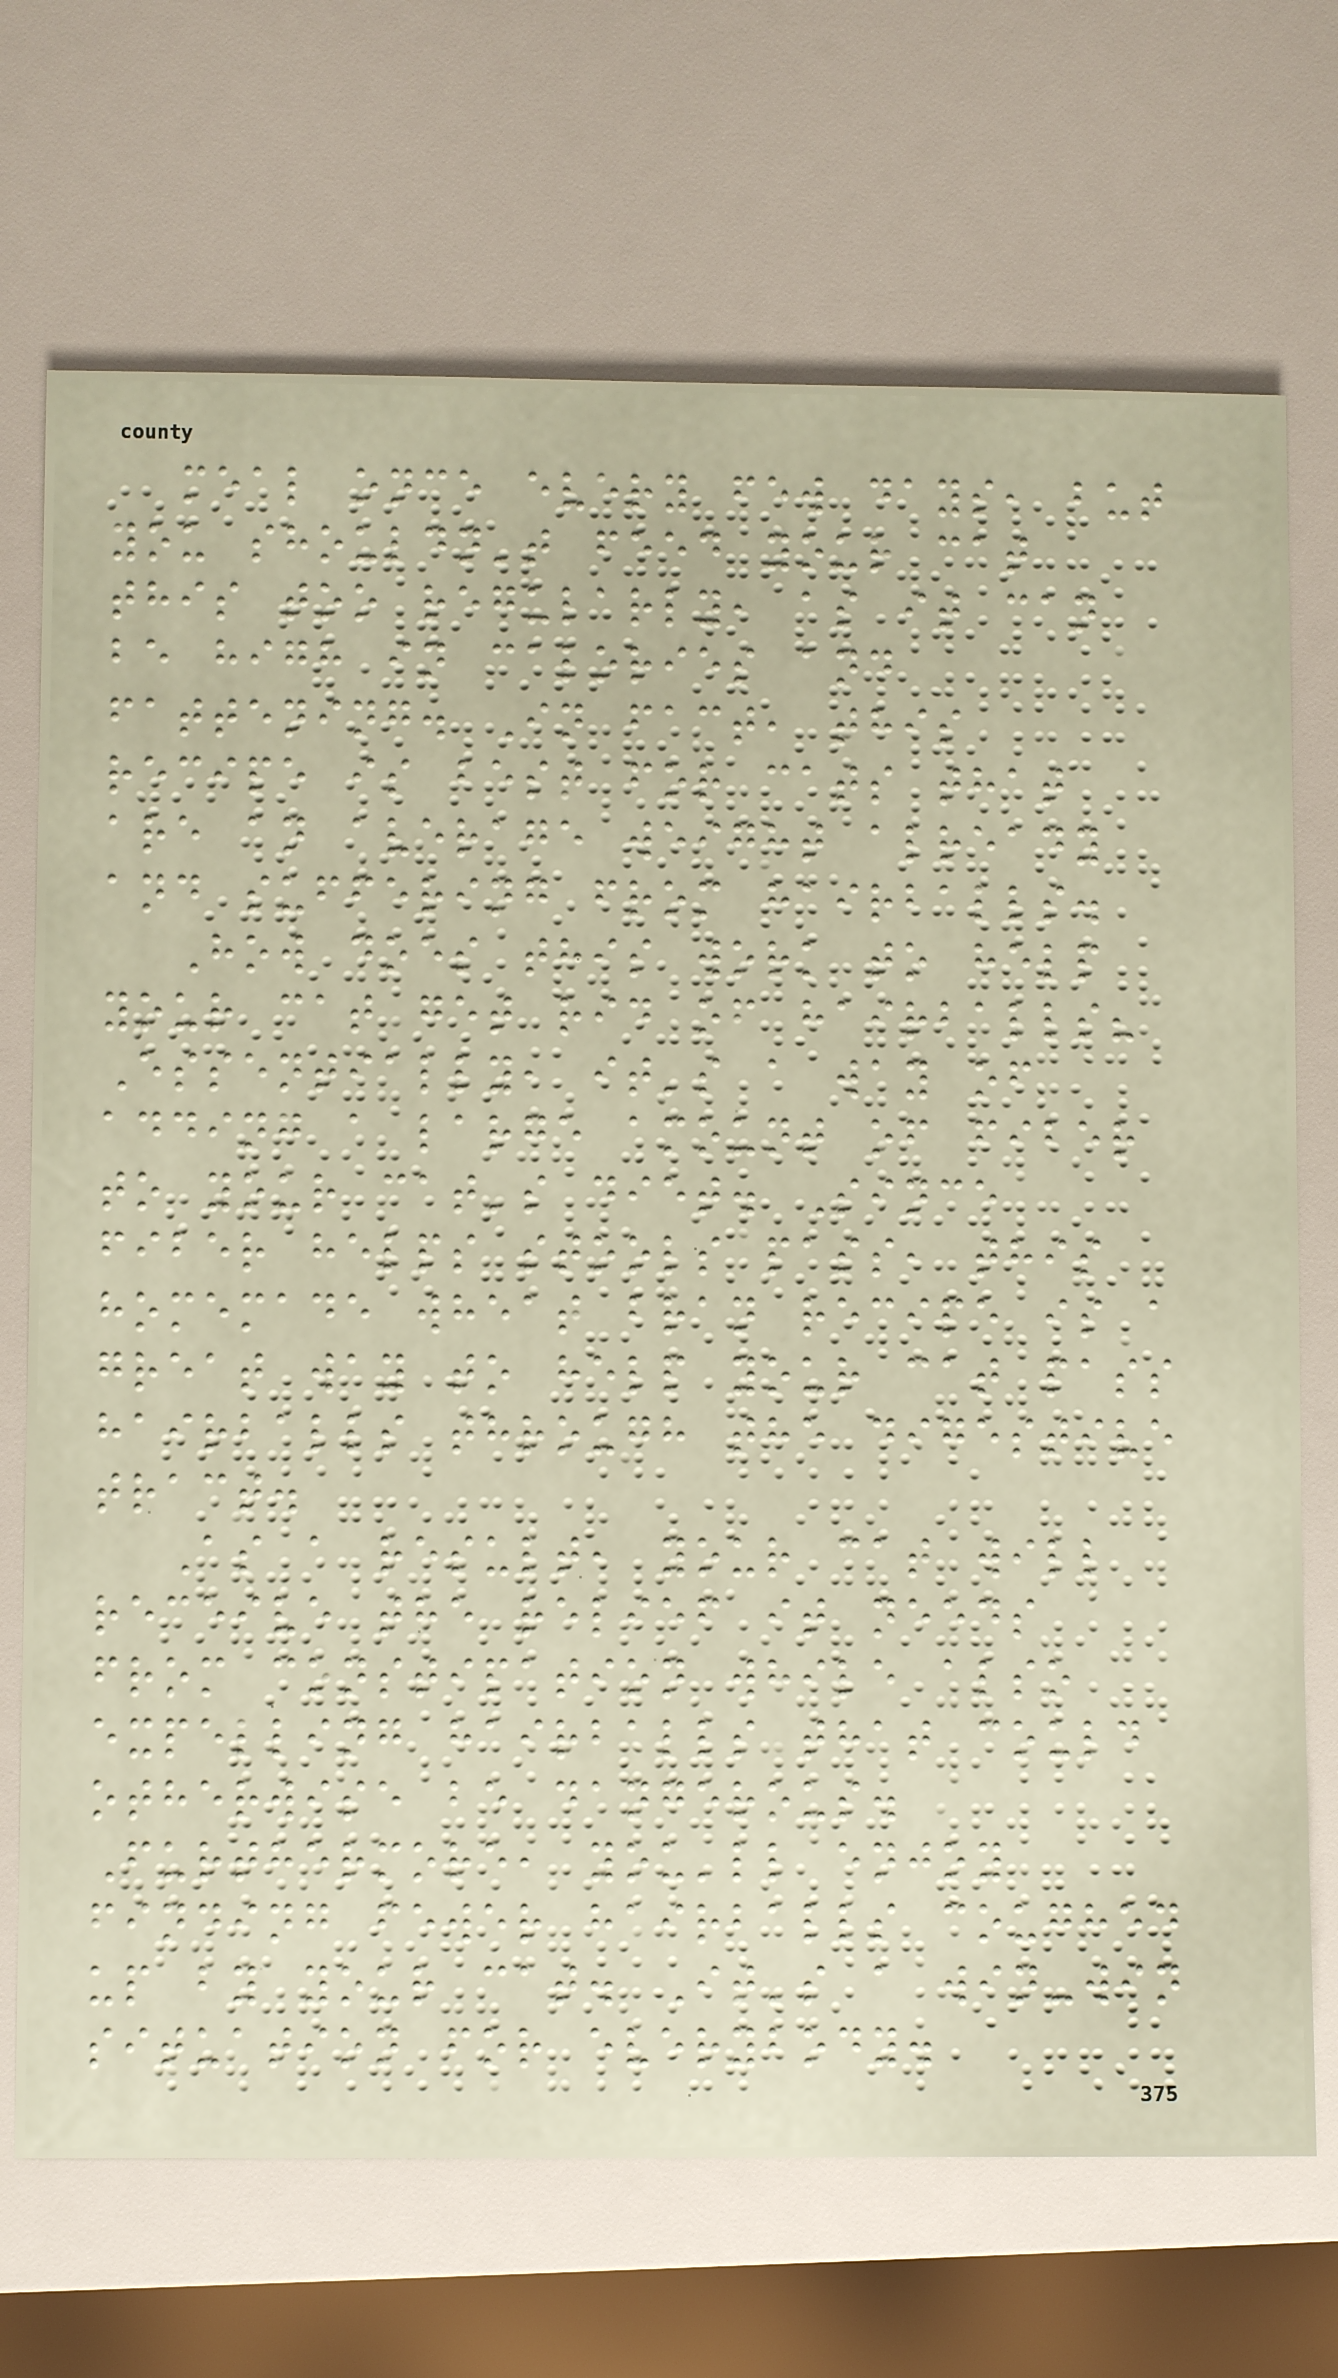meal once every few days, but
you shouldn't feed your cat
this too regularly, as it can
be high in calories and
fattening. In fact, this
recipe is best for cats that
are an average weight already
and suffering from hairballs.
How does this work to help
your cat get rid of hairballs?
Essentially, it's a way of
adding a large amount of fiber
to your cat's diet. Since
fiber helps stools pass, this
homemade wheat bran recipe is a
great way to help your cat pass
hairballs through the digestive
tract.
As a result, your cat will
receive the relief it needs
from constipation while also
expelling hairballs that could
otherwise be dangerous.
Furthermore, you'll enjoy
finding fewer hairballs coughed
up by your cat. It's a win-win
situation for everybody.
